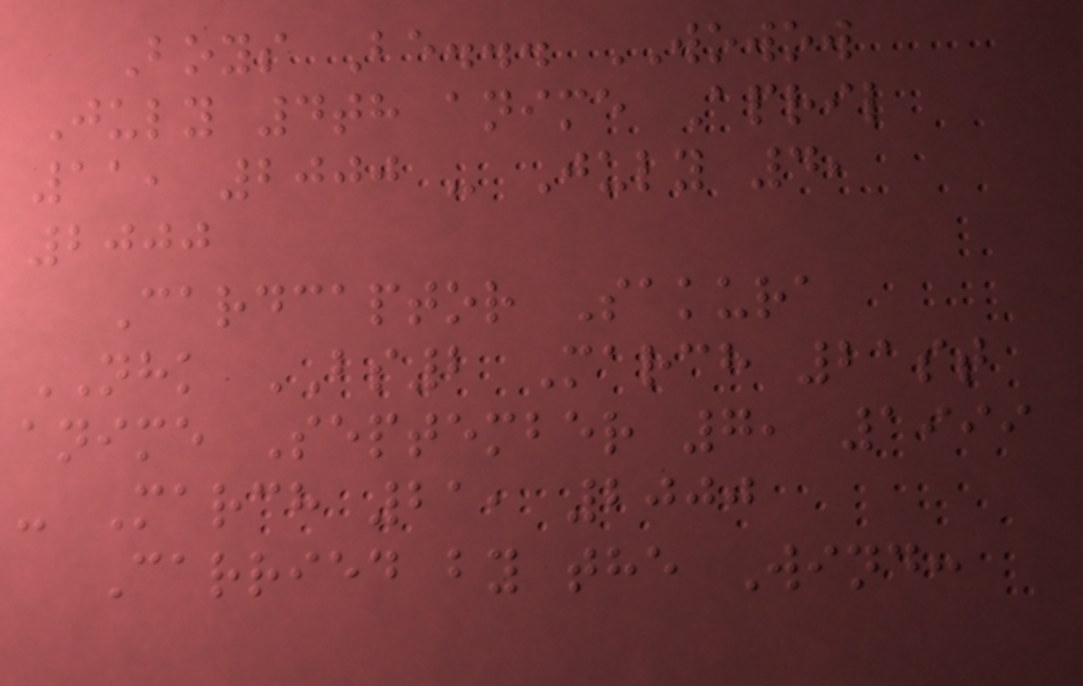Boys Be... WOWOW
July 4th anime April
11, 2000 - July 4,
2000
Cardcaptor Sakura
NHK BS2 March 21st
anime September 7, 1999
- March 21, 2000
Carried by the Wind:
